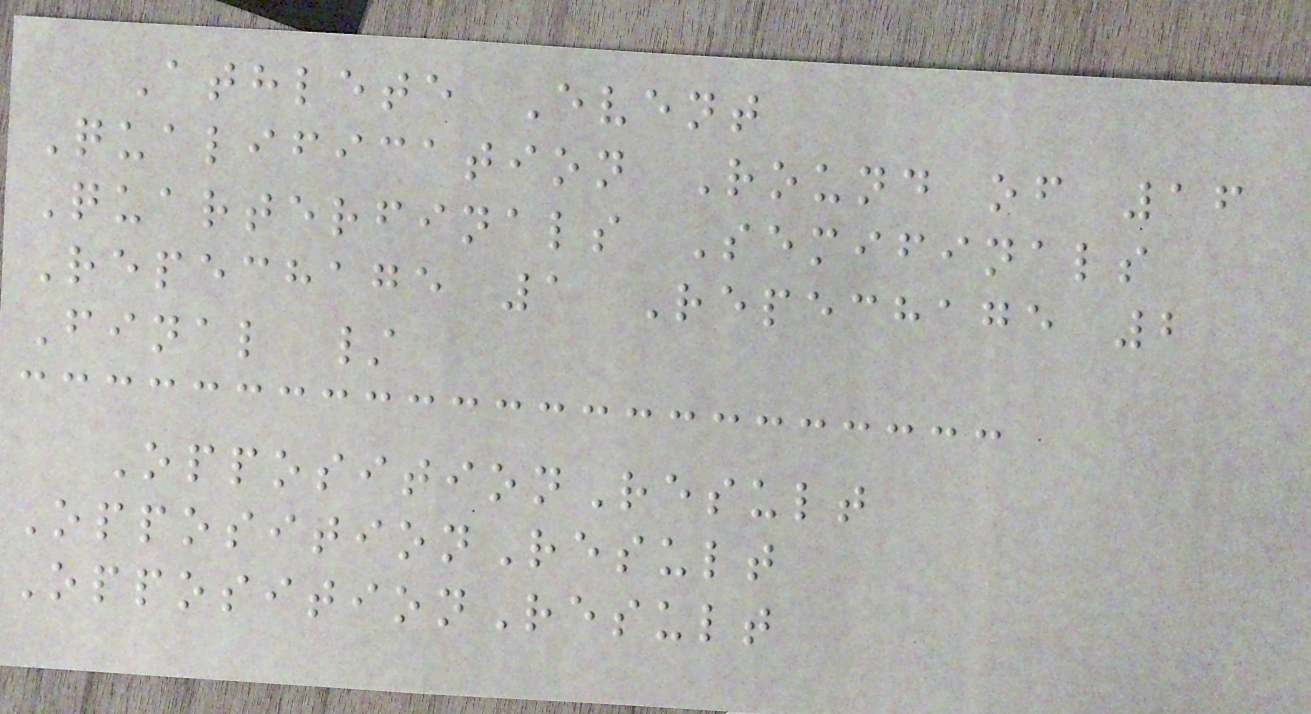Athlete Event
Qualification Round of 16
Quarterfinals Semifinals
Repechage 1 Repechage 2
Final /
OppositionResult
OppositionResult
OppositionResult
